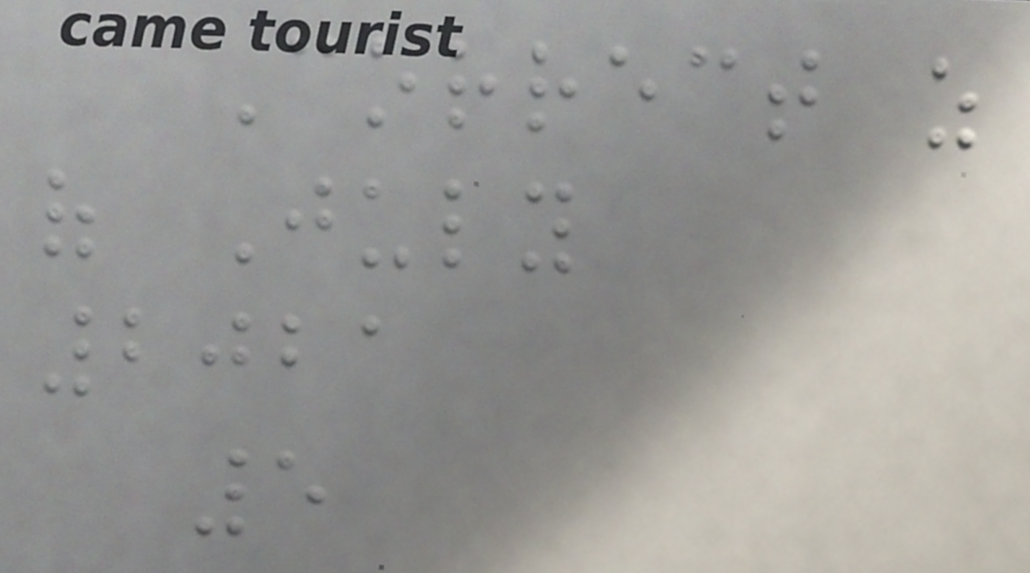Correct as
of July
2021
5
